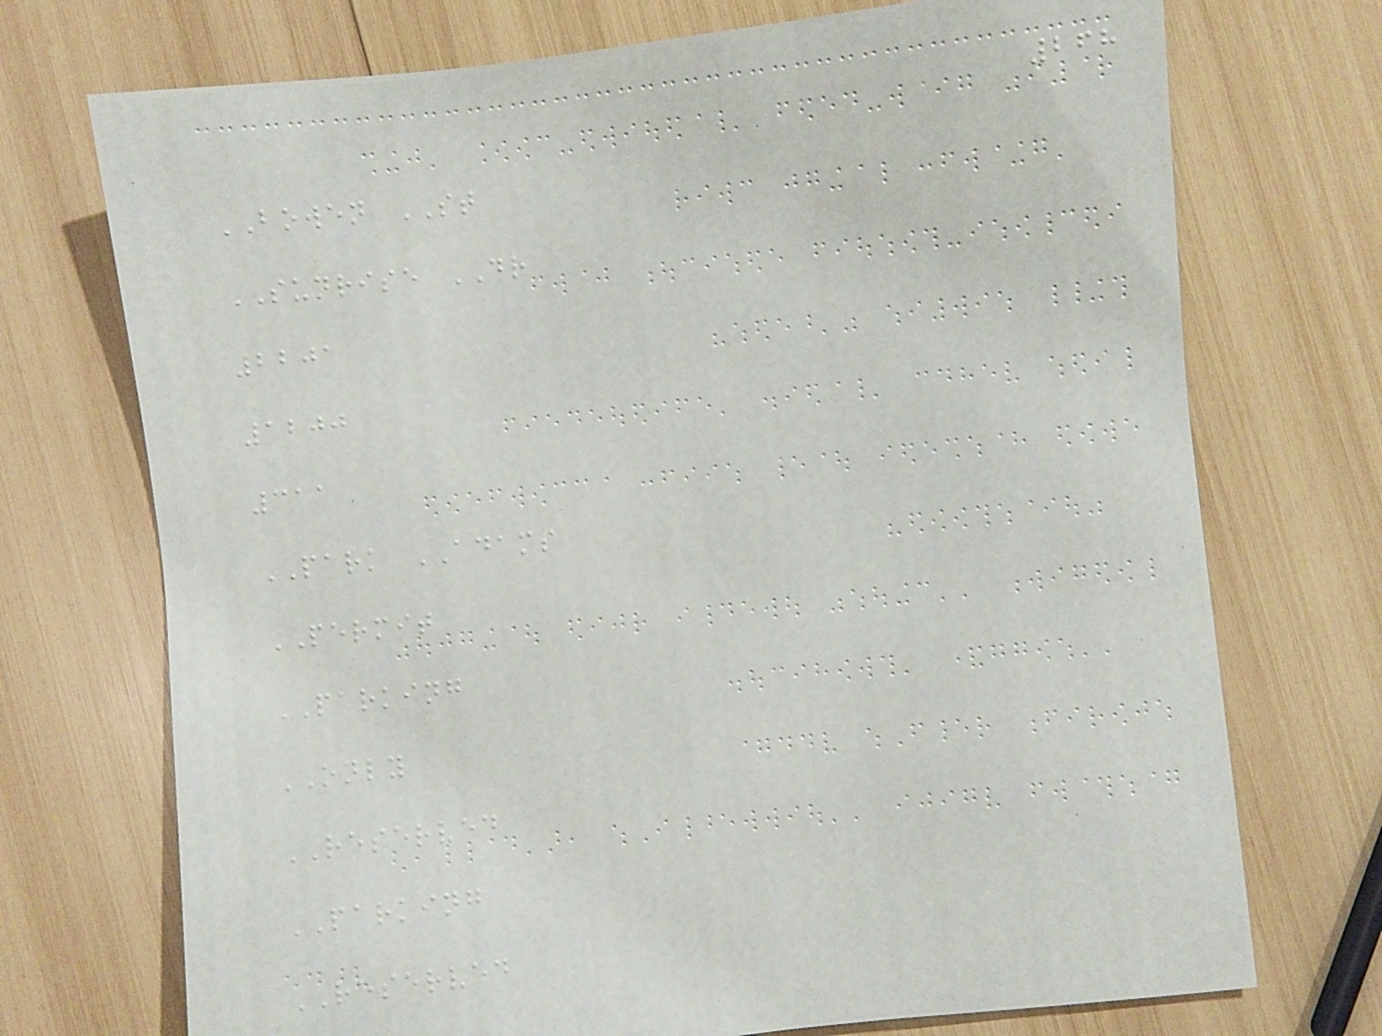268
BOWEN ST
SUNRISE DR
2201
1200
311
PARK ADAMS
PERMIT
PARKING
ONLY
RESERVED
PARKING
RESERVED
